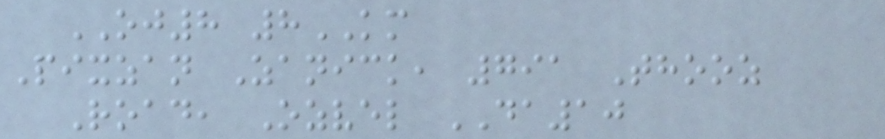OJ8 8KM
Pixzan Zanick, 791 Thooz
Road, Ozvel DA10
